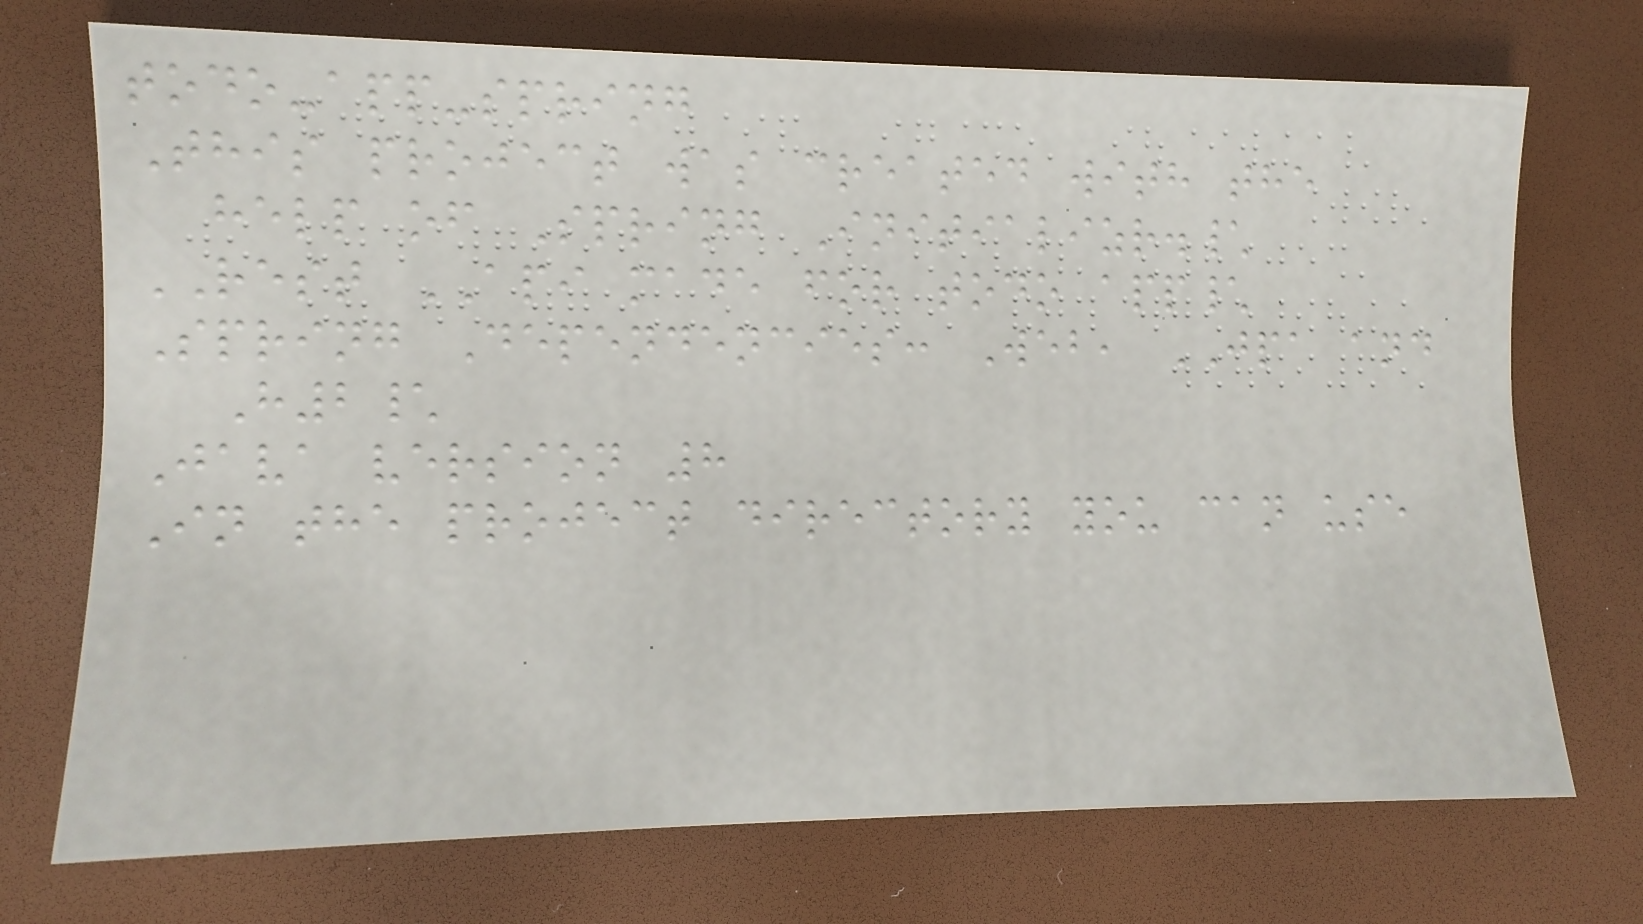todo-app-spring
This project was created with the
help of Spring Initializr.\
REST API made for todo app\
Spring Dependencies: Web, JPA and
H2\
Java version 8
In the project directory you can use
